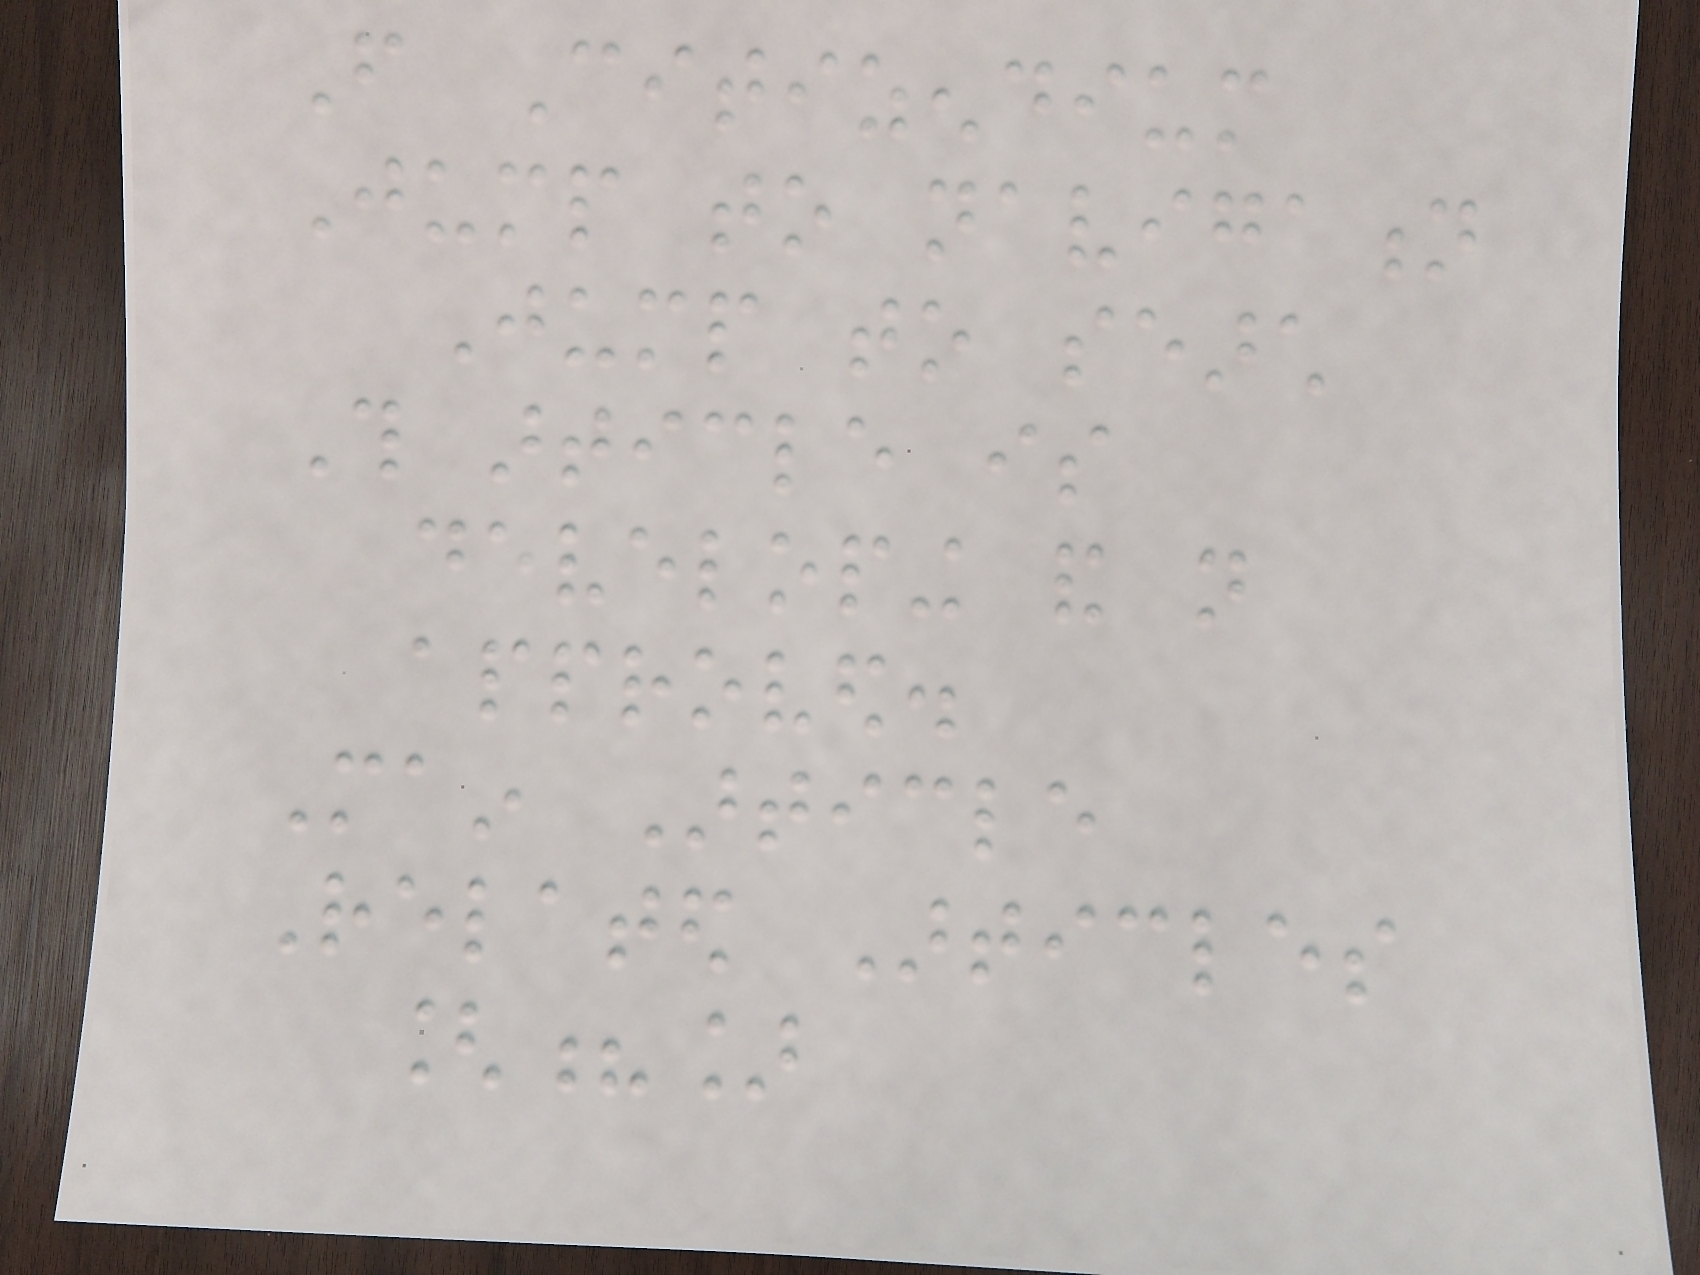From Citizendium
Jump to navigation
Jump to search
This article is
developing and not
approved.
Main Article
Related Articles
[?]
